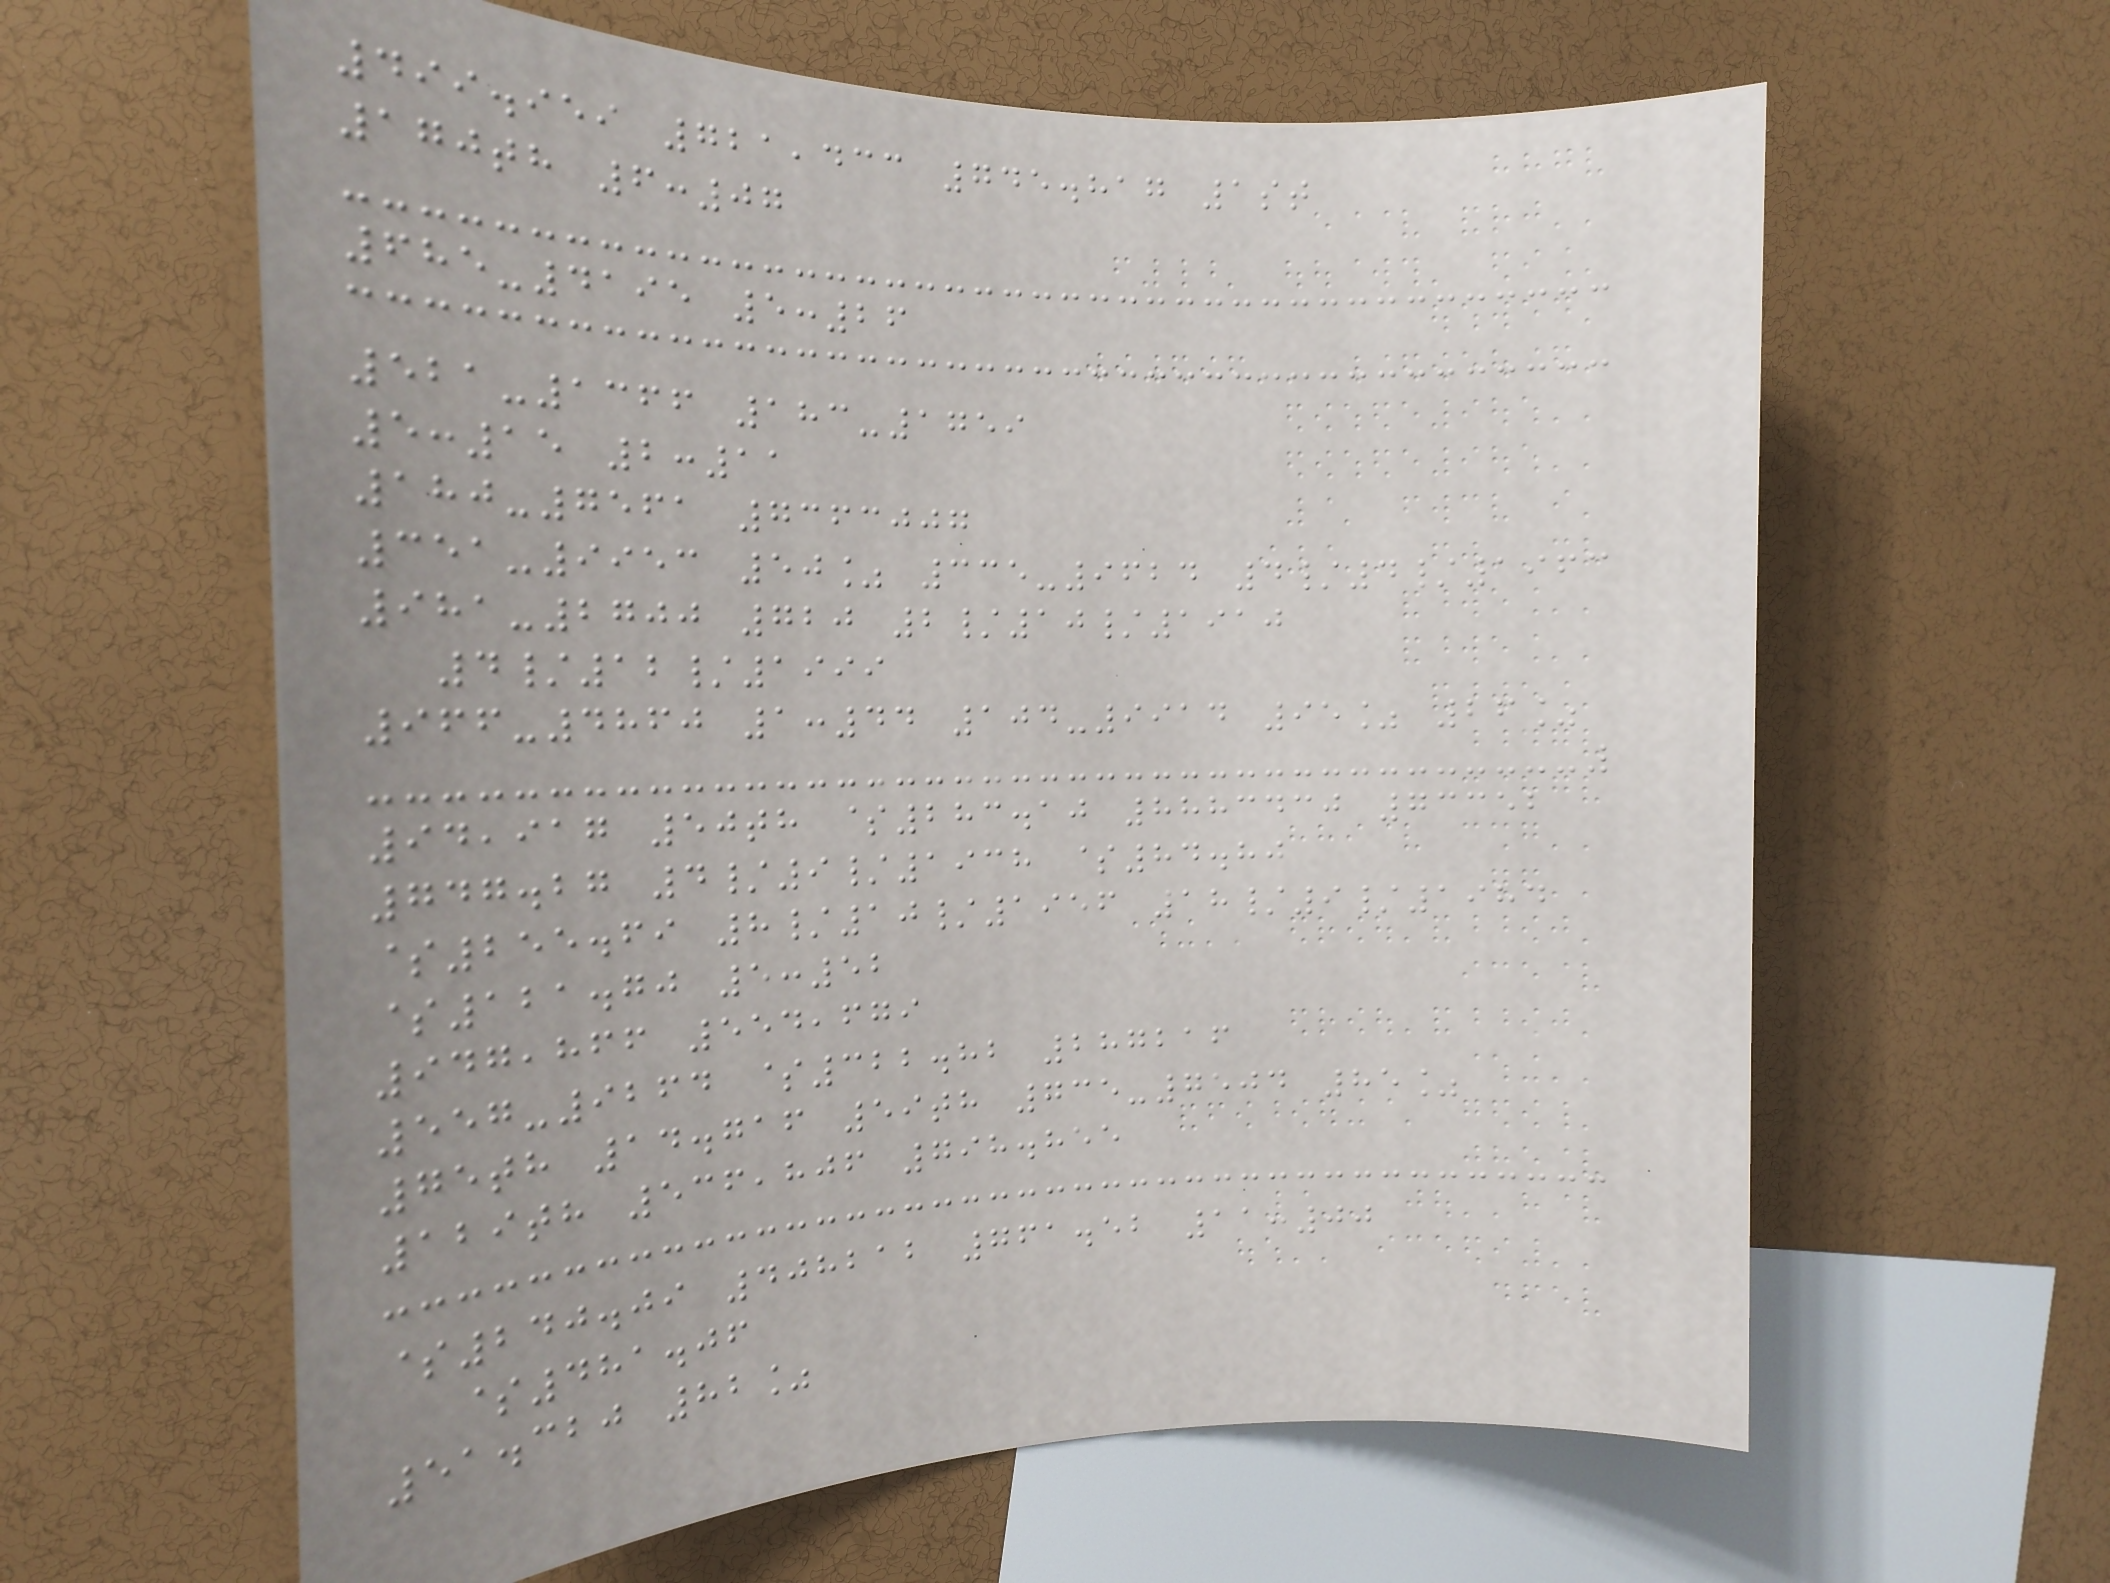499.959 721,433 745.817 1st
170th 6:07
685-4195 5:26
521-1366 183-1759
5:15 2:11
180-7561 7363007
351-9953 50% 335-9624 4/4/1963
981-2700 720 2/10/1910
4/12/1999
966-4860 1:44 104-9914 95% 26%
94,917 50th $283.10 8883430 73352
747.27 4/9/1938 $84.80
$255.69 8/10/1956 18/9/1984
$121.70 5:52
947,866 554,679
557-9264 $322.82 287216
75th 14.716 59th 735-7504 85%
129th 536,806 798.855
$240.09 408212 761.52 11:00
$481.06
51.320 82%
